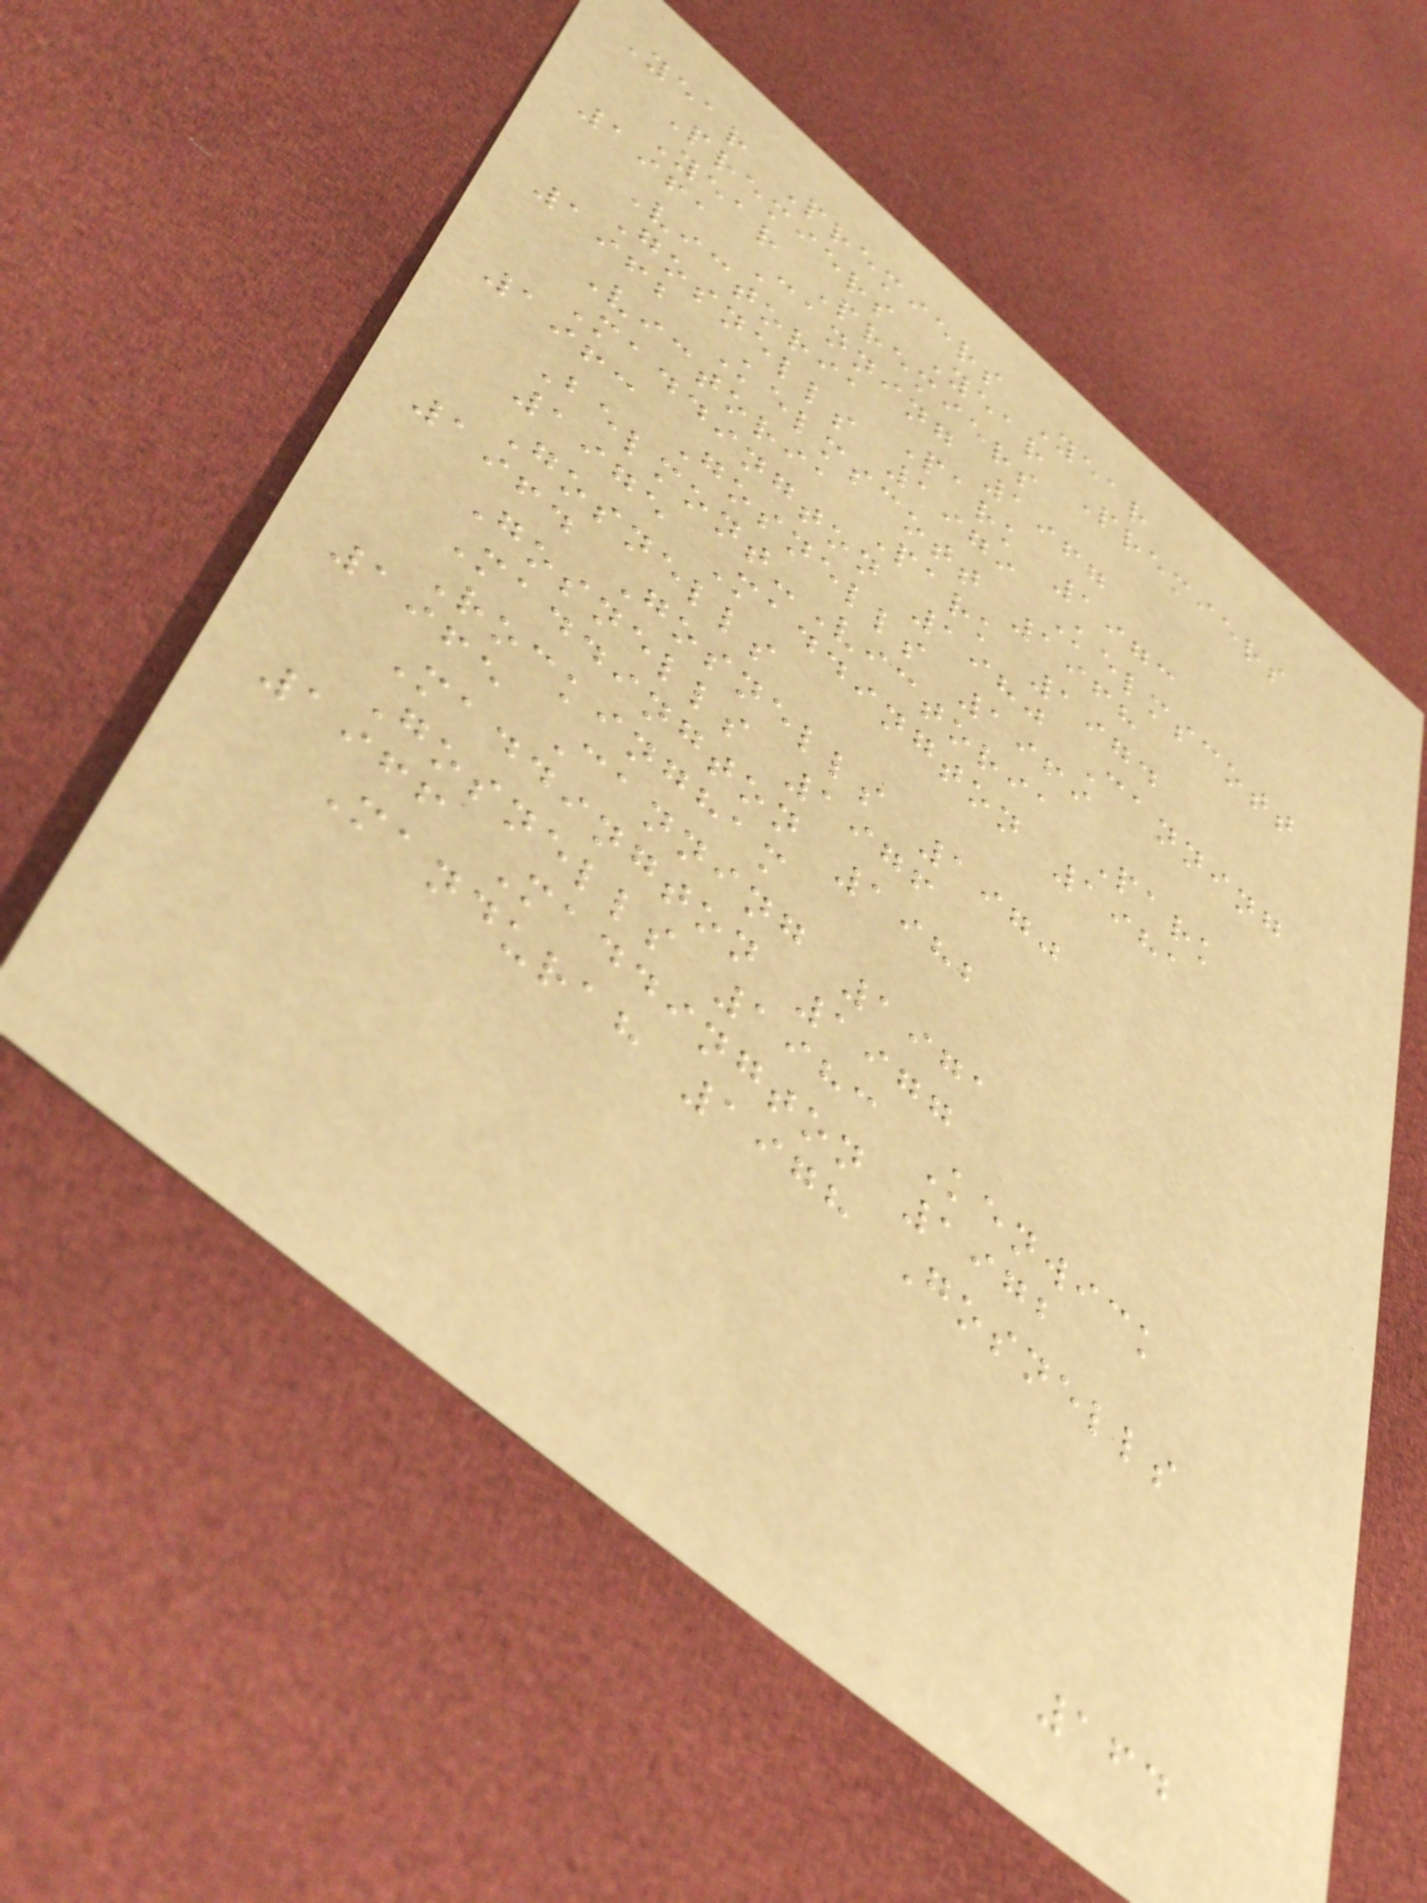Year Premiers Year
Premiers Year Premiers
Year Premiers
1961 Canning 1967
Victoria Park 1973
Gosnells 1979 Kelmscott
1962 Kelmscott 1968
Victoria Park 1974
Maddington 1980 Canning
1963 Gosnells 1969
Belmont-Victoria Park
1975 Maddington 1981
Gosnells
1964 Gosnells 1970
Gosnells 1976
Maddington 1982
Rockingham
1965 Canning 1971
Maddington 1977
Gosnells 1983 Kenwick
1966 Maddington 1972
Mandurah 1978 Gosnells
164
